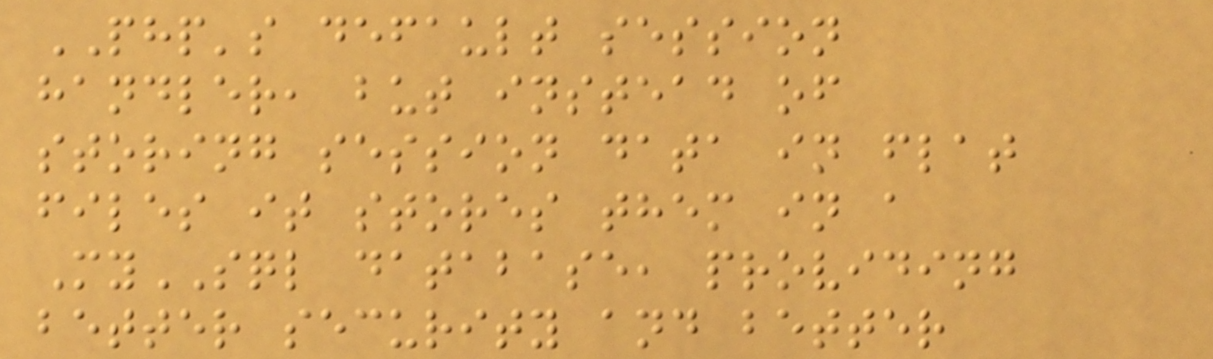PHP's default session
handler, but instead of
storing session data in flat
files it stores them in a
MySQL database, providing
better security and better
